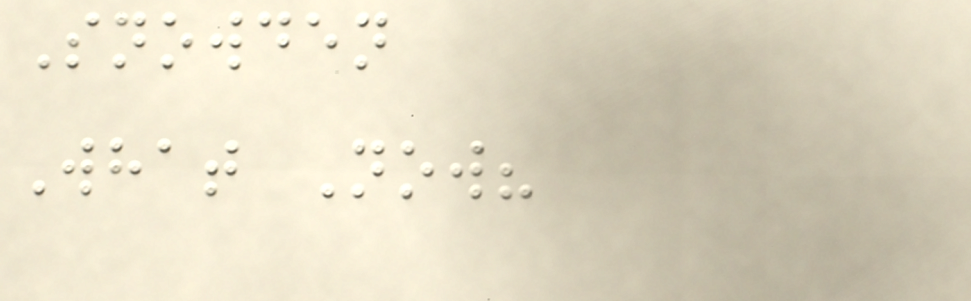Snowden
What Now?
